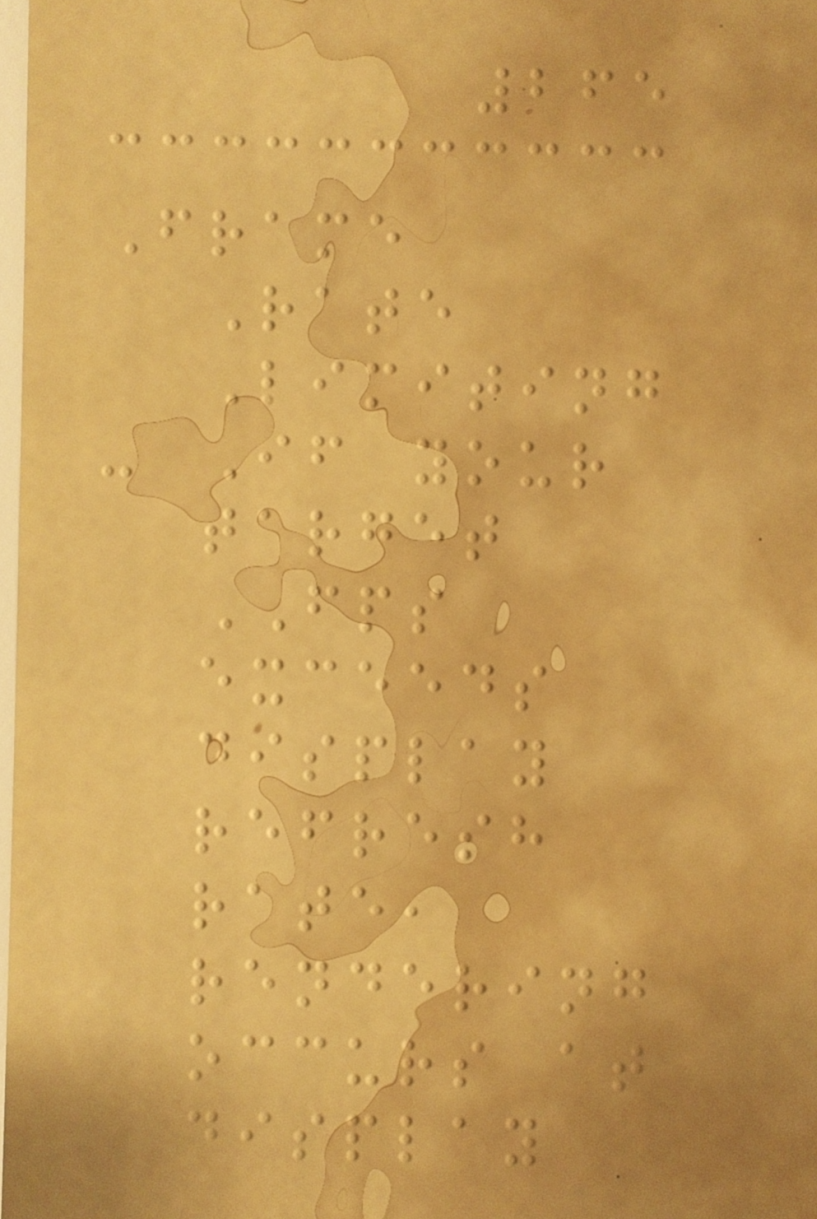265
Frame
Rate
Limiting
- If your
target
FPS
exceeds
display
refresh
rate,
rendering
occurs at
display
